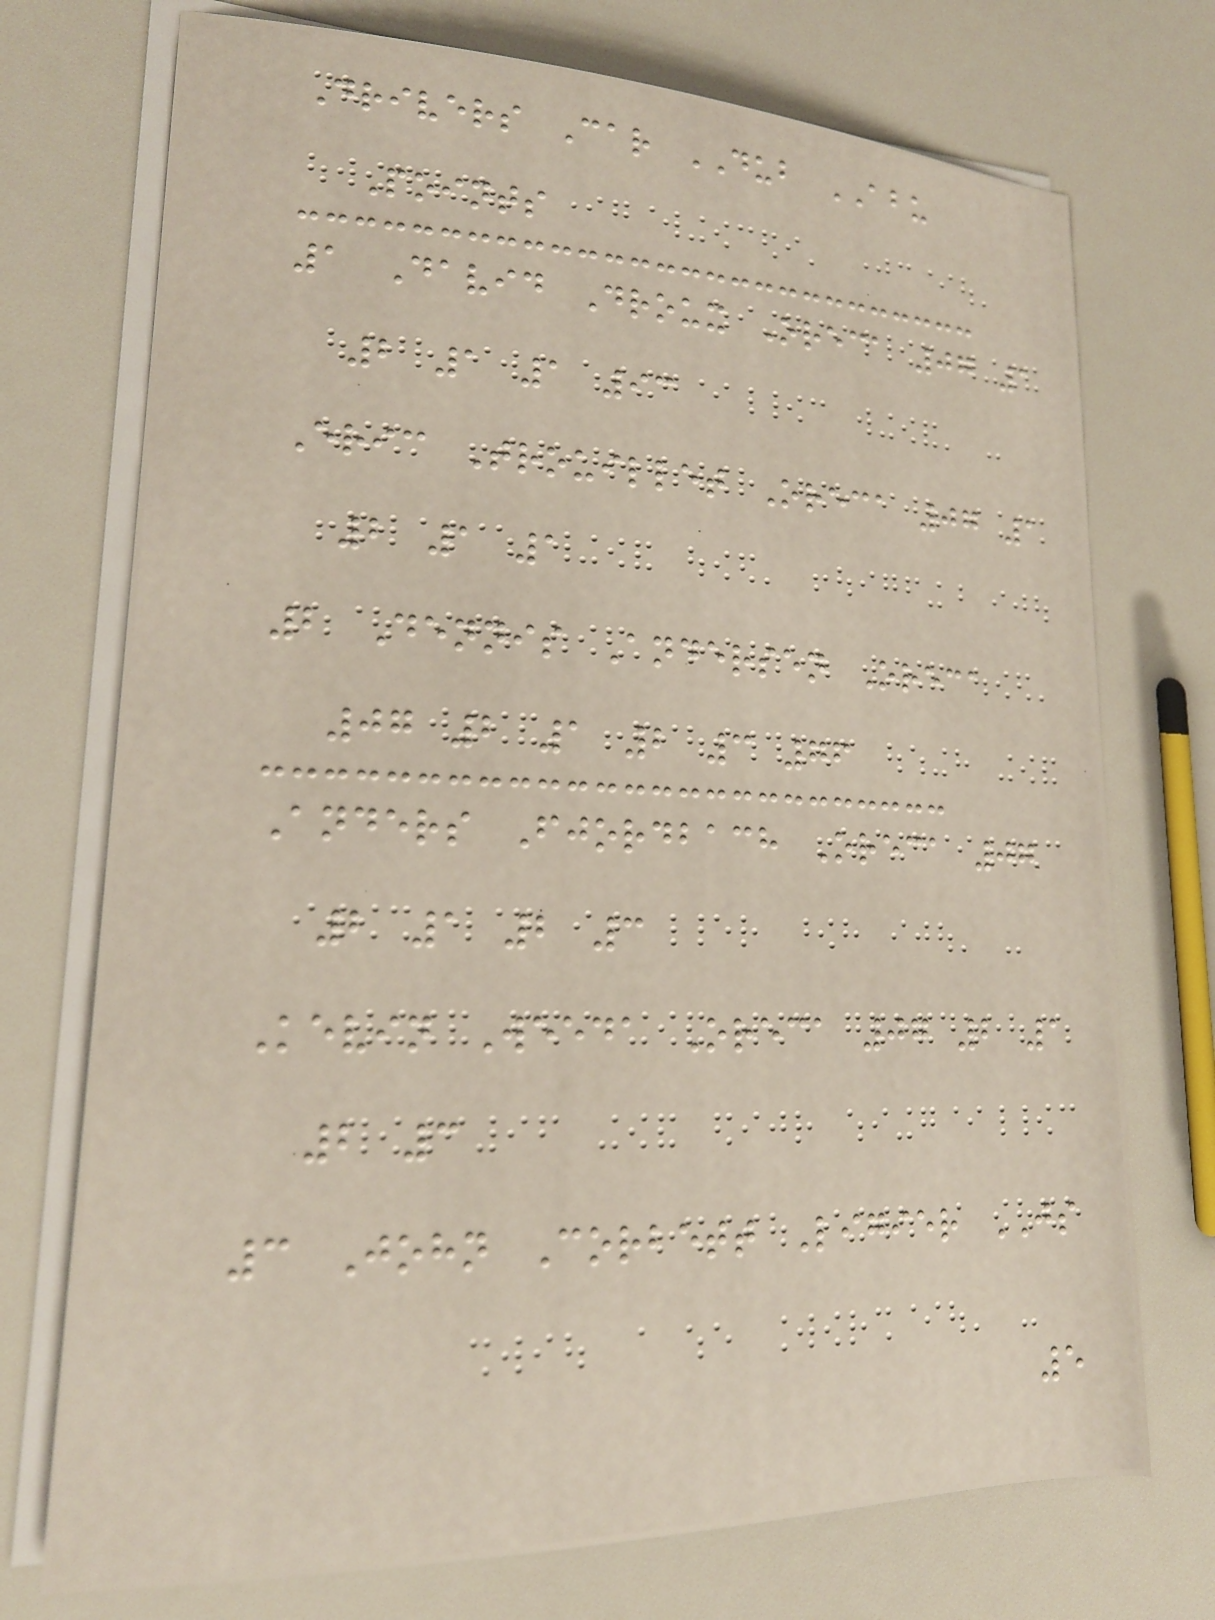Drivers Car DUB ABU
Points
1 David Droux Oreca 07 1
2 1 1 93
Eric Trouillet Oreca 07 1
2 1 1
2 Dennis Andersen Oreca
07 2 1 2 3 76
Anders Fjordbach Oreca 07
2 1 2 3
Kevin Weeda Oreca 07 2 1
2 3
3 John Corbett Ligier JS
5
